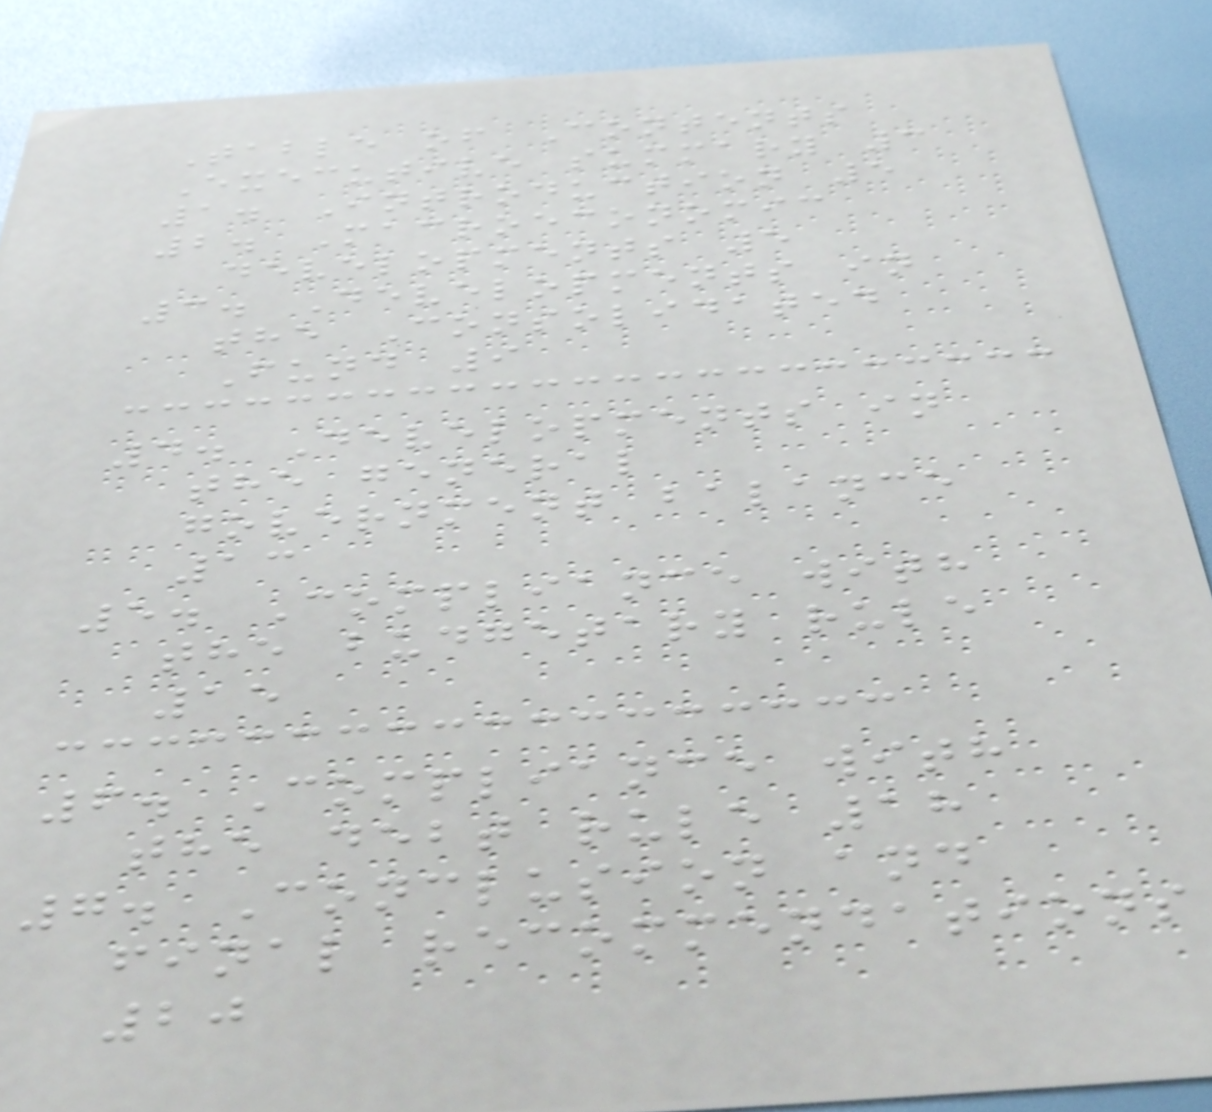Table of Contents
Executive summary 3
1. Introduction 5
2. Macroeconomic
developments 5
3. Developments in
the Consolidated
Fund 9
4. Developments in
the general
government balance
13
5. Compliance with
the budgetary rule
15
6. Compliance with
the debt rule 18
7. Conclusion and
final recommendations
20
